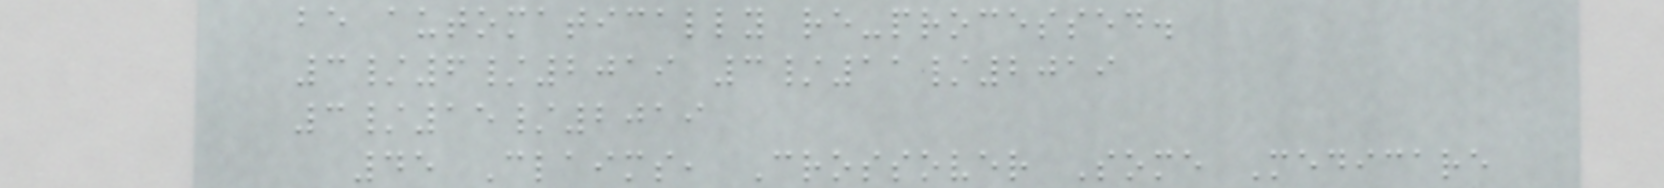be automatically re-processed.
3/6/2019 3/11/2019
3/15/2019
45 Claims, Crossover Some Medicare
